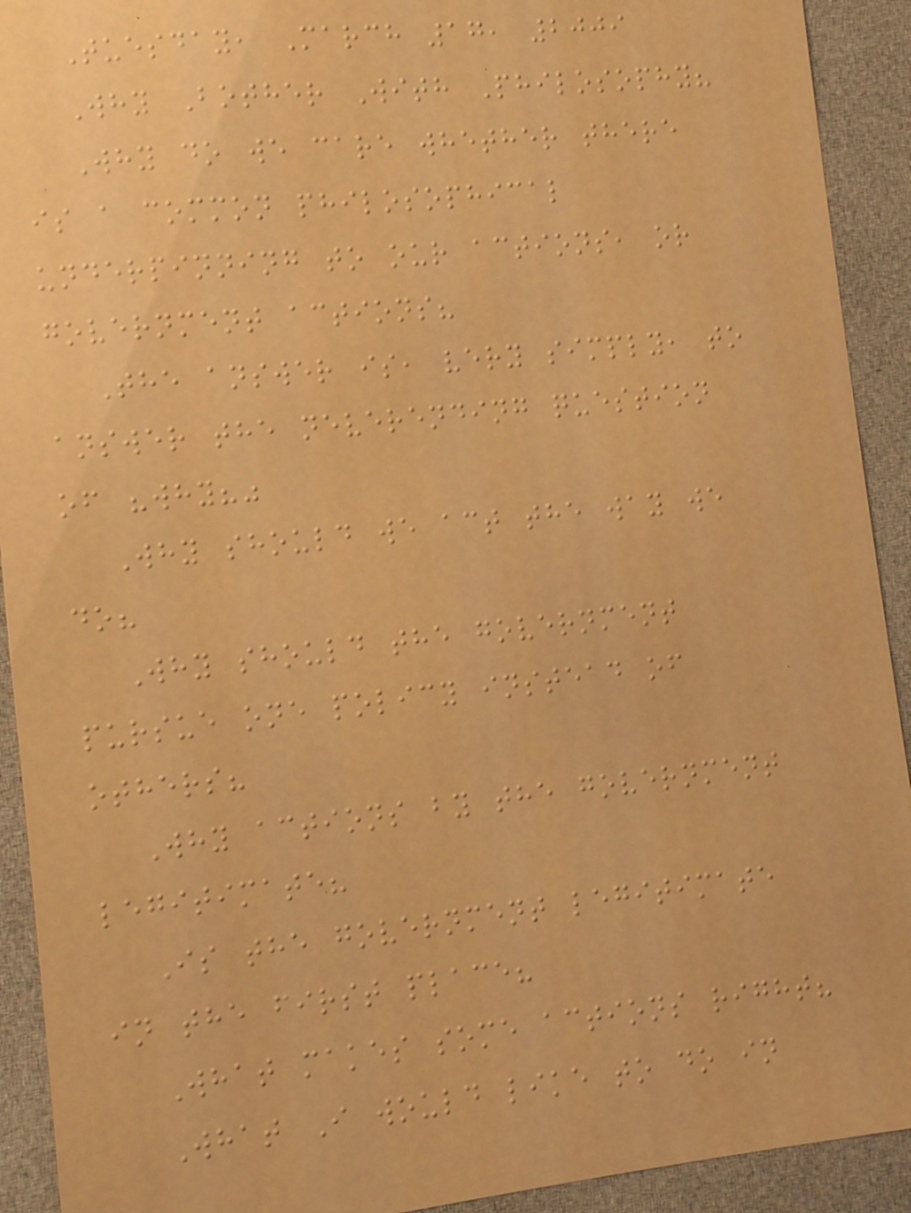Tuesday, March 17, 2009
Why Bother With Philosophy?
Why do we care whether there
is a common philosophical
underpinning to our actions, or
government actions?
The answer is, very simply, to
answer the neverending question
of "why?"
Why should we act the way we
do?
Why should the government
pursue one policy instead of
others?
Why actions by the government
legitimate?
Is the government legitimate
in the first place?
What makes some actions right?
What I would like to do in
